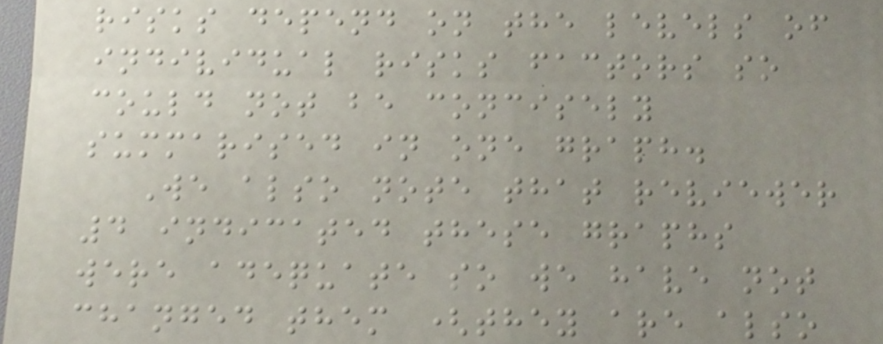risks depend on the levels of
individual risks factors so
could not be concisely
summarised in one graph.
We also note that reviewer
4 indicated these graphs
were adequate so we have not
changed them (they are also
